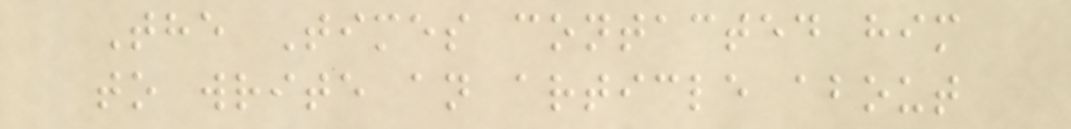The Times contacted him
to write an article about
